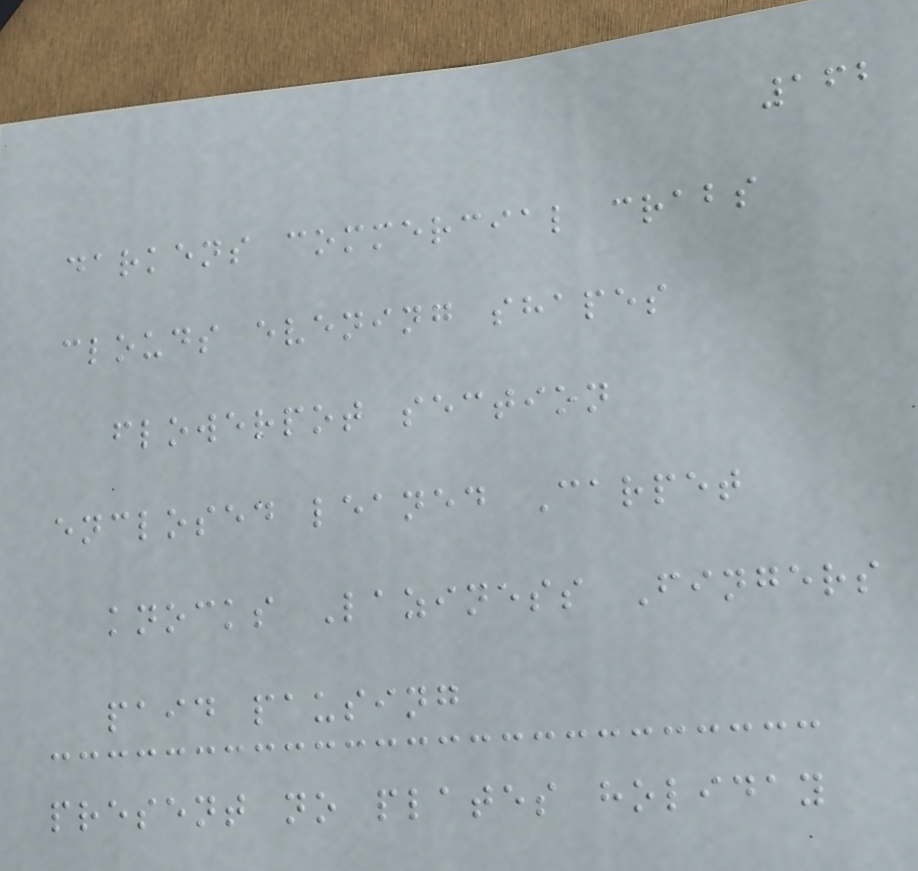162
darkens commercial crabs
clouds evening shapes
flowerpot section
enclosed leaned Carpet
knocks Laziness Fingers
paid pausing
present no plates holiday
